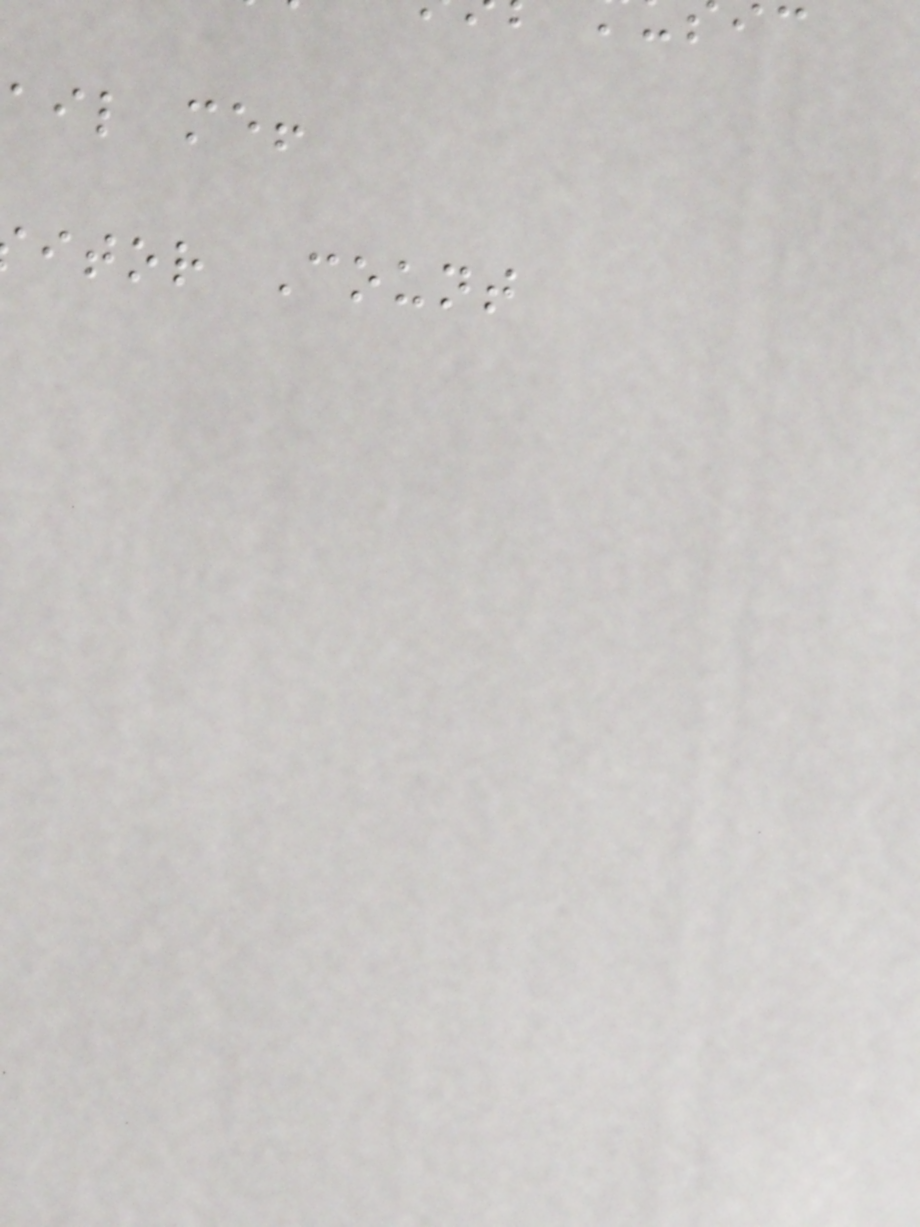ail me!
itor Count
